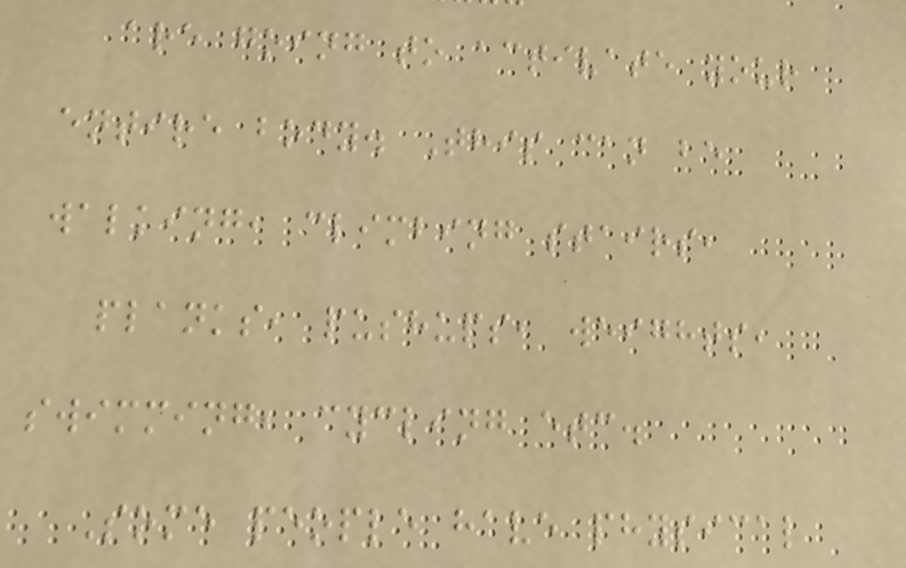are going to activate your
entire body. This can be
walking, climbing stairs,
planks, pushups, weights,
swimming, cycling etc.
Some people have physical
